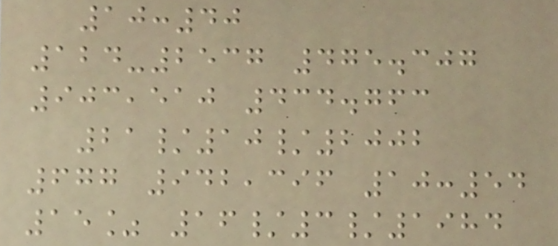10:40
124-2537 475.307
903,510 434.763
21/10/2002
677 942,396 10:54
15% 16/3/1984
